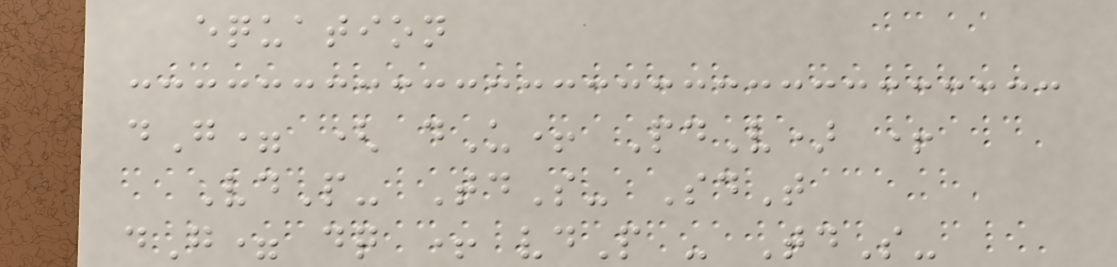equation
dG= ( dU+ PdV) +
VdP- TdS- SdT
dG= dq + vdP - TdS-
